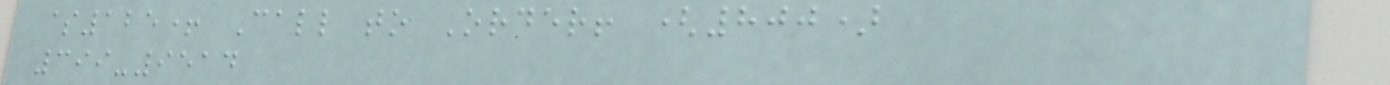$125+ Call to Order! (800)
399-9514
